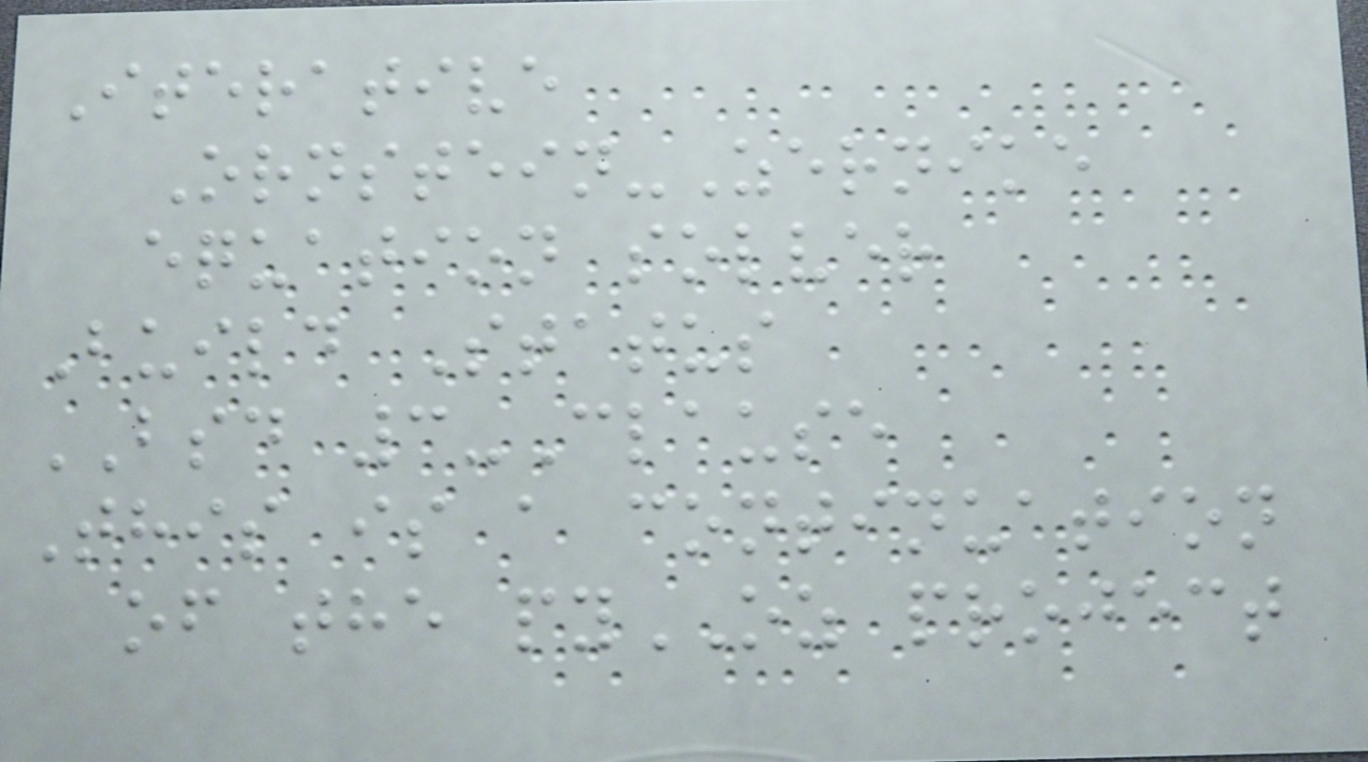Iterative
Ornstein-Zernike
equation solver
Build Status
BSD 3-Clause
This is a continuation
of the pyOZ project
